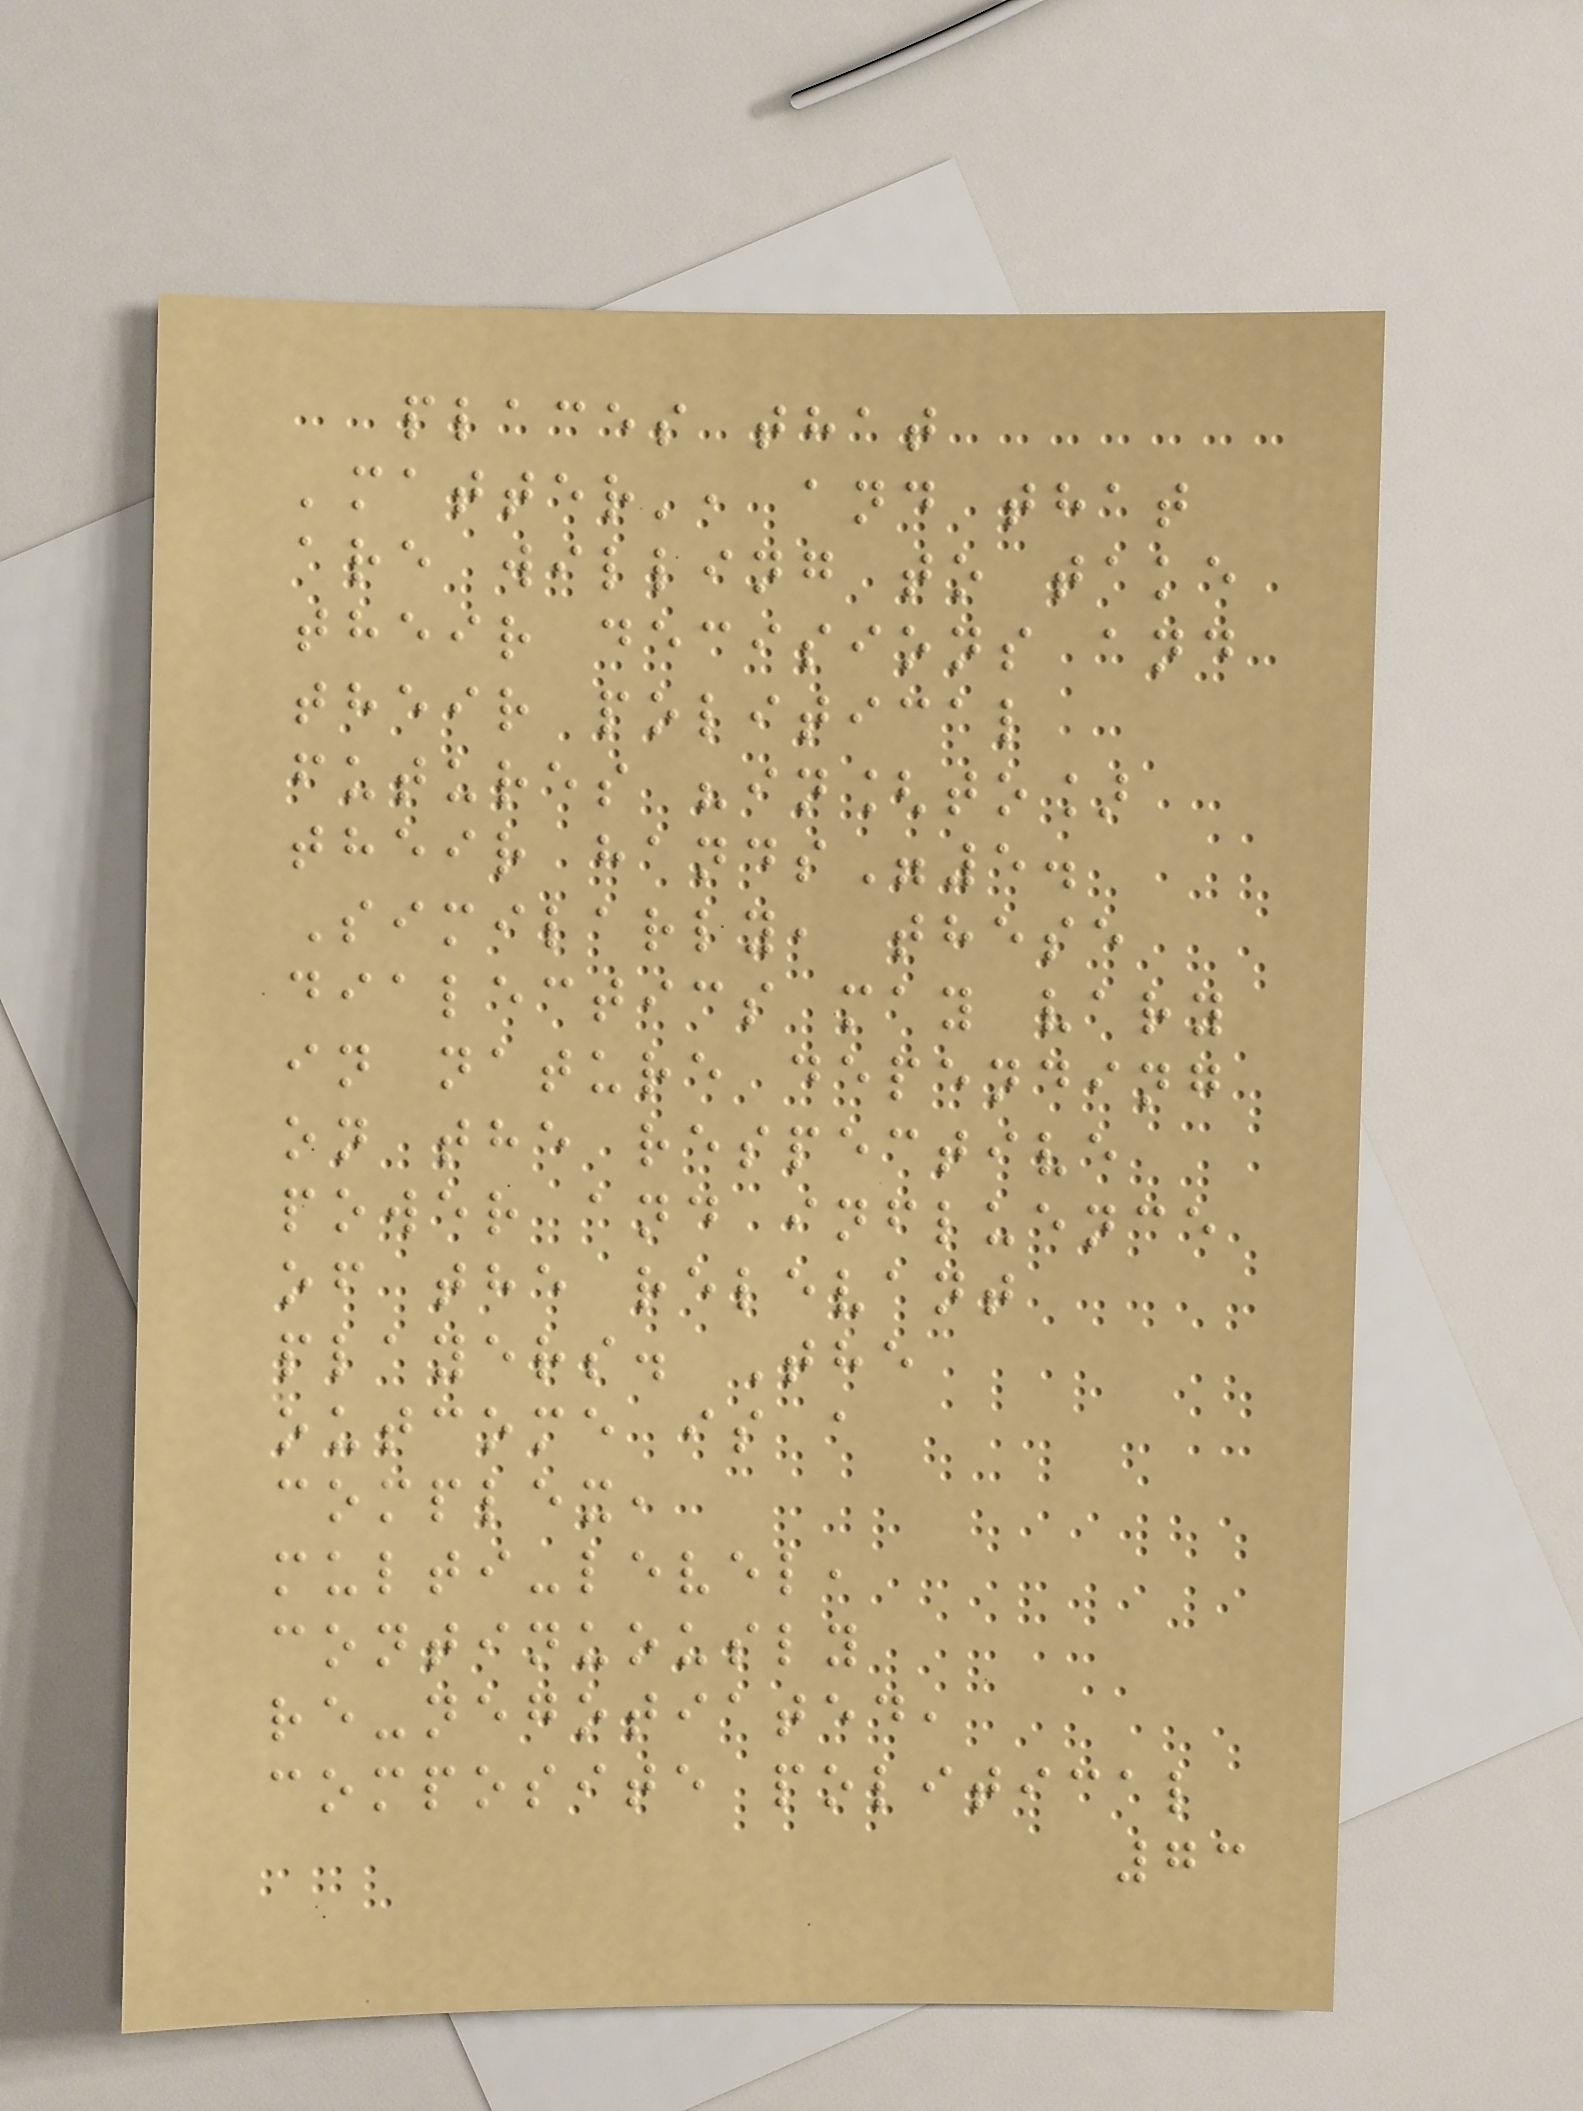places that
'matter', and that
are willing to take
their decisions and
their political
futures "in[to]
their hands"5.
Similarly, these
dialectics may vary
in nature depending
on the respective
power and influence
of the relevant
players. The
outcome is a
complex,
multi-level,
continuously
re-negotiated,
composite political
73
